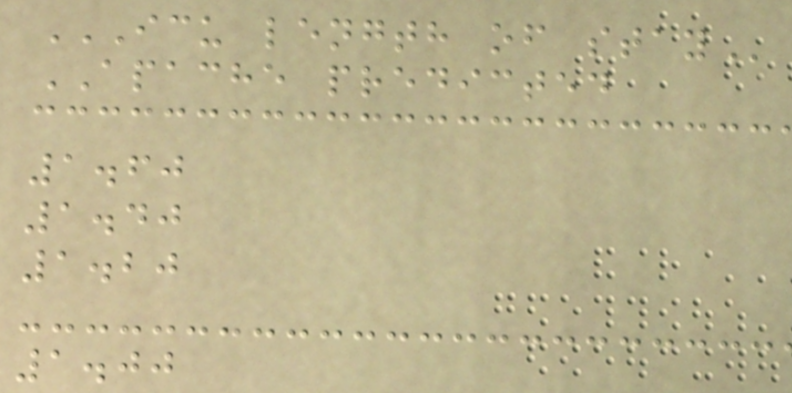ICU LENGTH OF STAY
APACHE predicted
1.60
1.40
1.20
1.00
